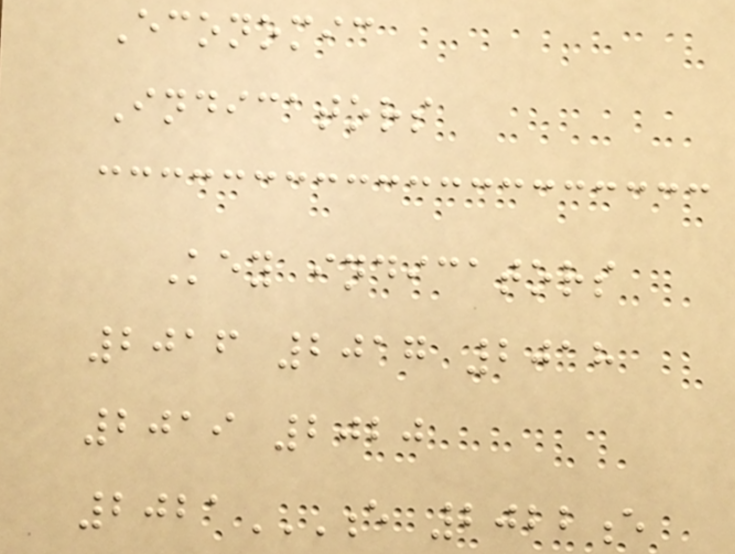Economic
Indicators
Key indicators
2016 2017 2018
2019 2020
2021E 2022E
